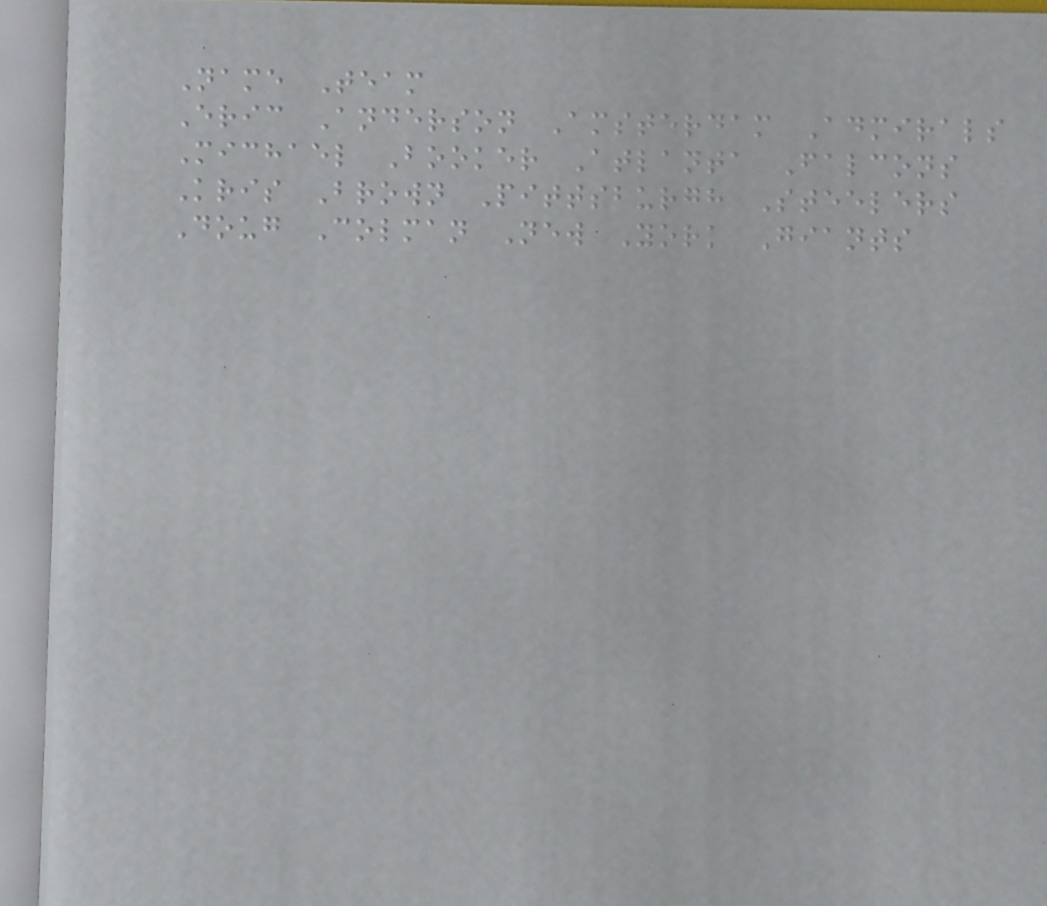Name Team
Eric Anderson Amsterdam Admirals
Michael Booker Atlanta Falcons
Kris Brown Pittsburgh Steelers
Doug Colman New York Giants
